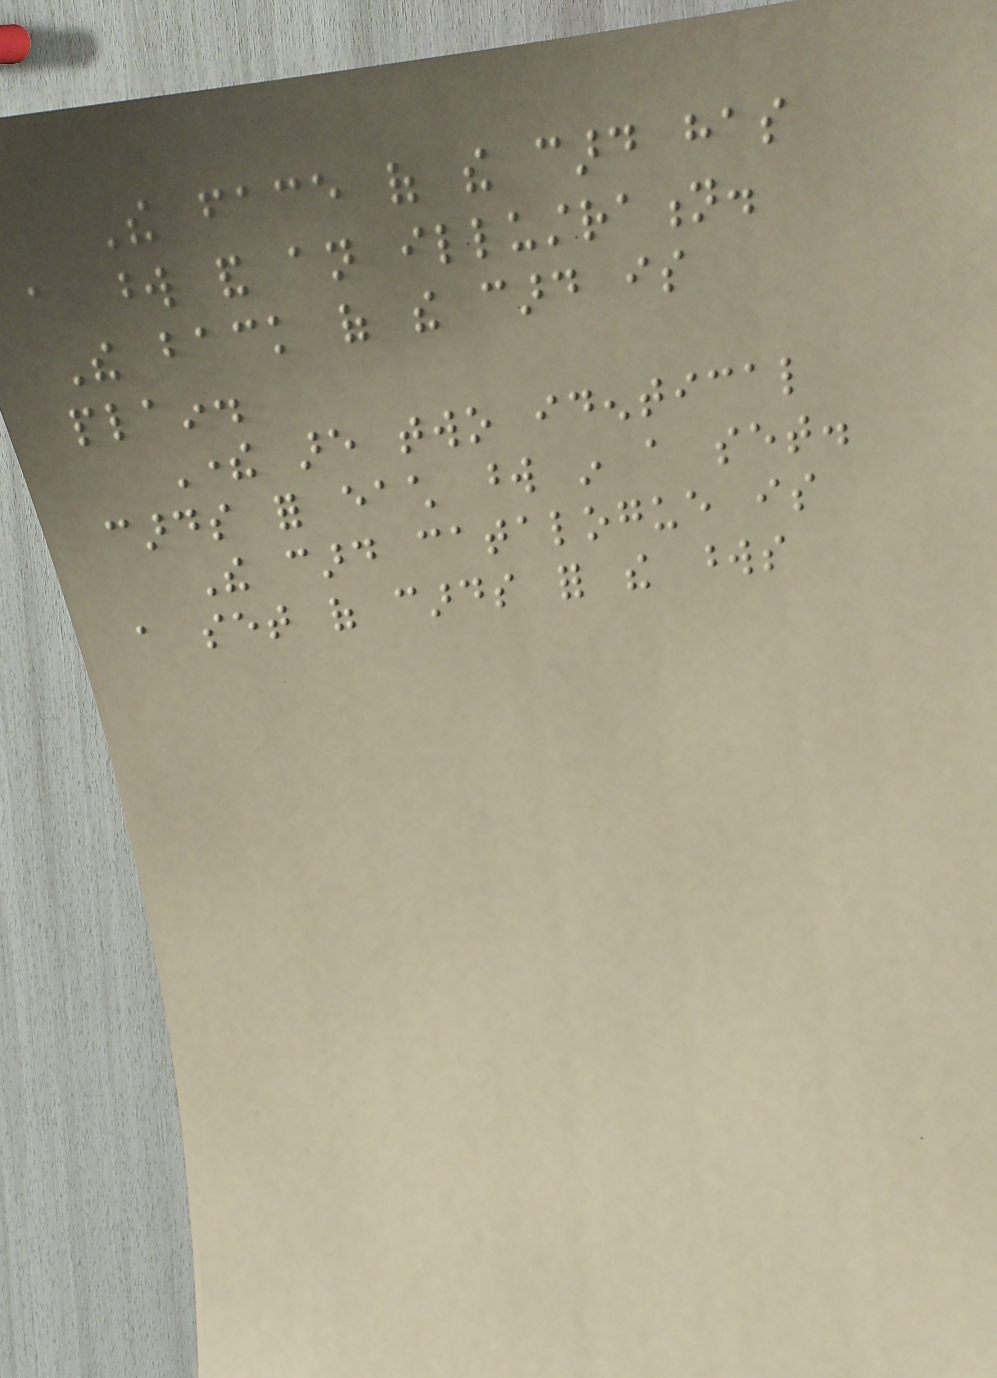The face of the card has
a word and an illustration.
The back of the card is
plain.
There are two identical
cards for each word in a set.
The card catalogue is
a set of cards for the words
